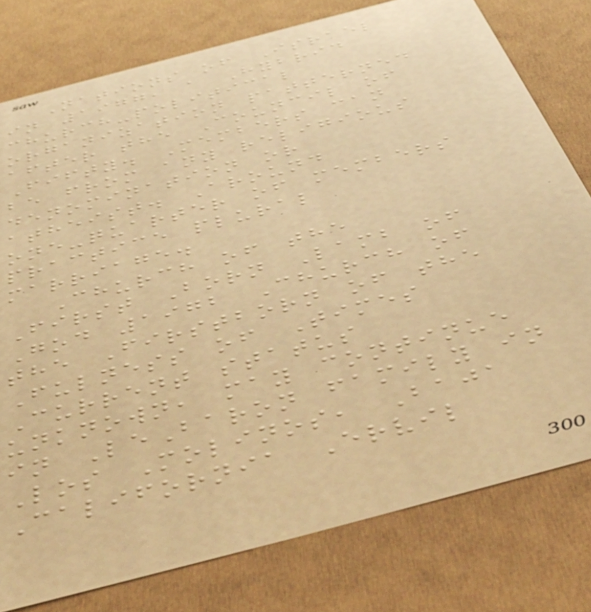Nations of Israel
in 1977, a Hybrid
church-political
organization patterned
after the Council of
Fifty. Members can
be from any religious
denomination or
atheist. Around
one-quarter of members
practice plural
marriage.
Church of the
First Born Lamb of
God 1972 Church of
the Firstborn of the
Fulness of Times
Current status
unknown, may continue
in LeBaron family in
Los Molinos, Baja
California Ervil
